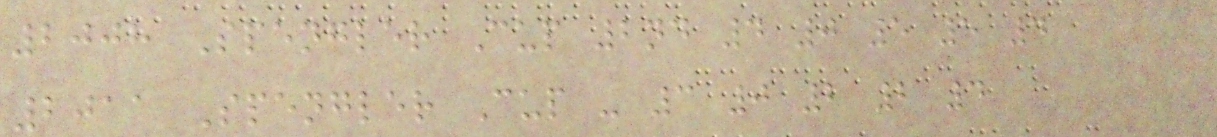2008 Spengler Cup 2nd 4 0 5 5 4
2011 Spengler Cup - 3 0 2 2 4
